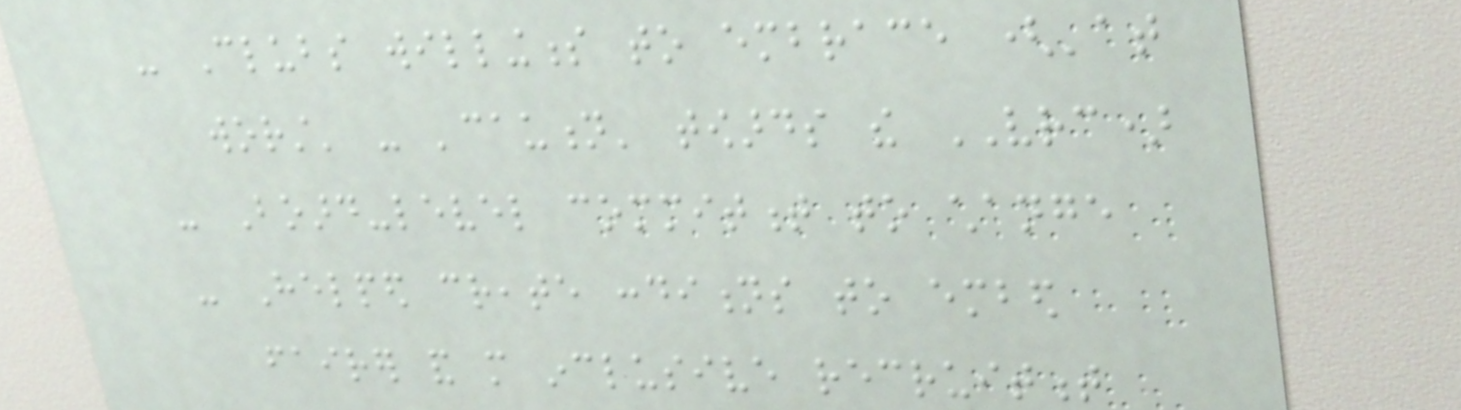- Clubs willingness to embrace ('at
worst' - 'caution' towards the VRC)
- Board-level commitment to change
- Helped create conditions to embed
fairer and more inclusive recruitment
